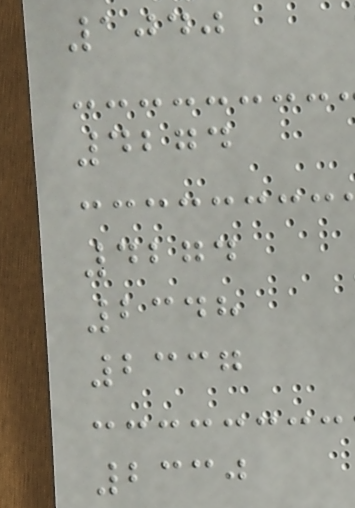1040
4274
4274
2348
2337
2330
